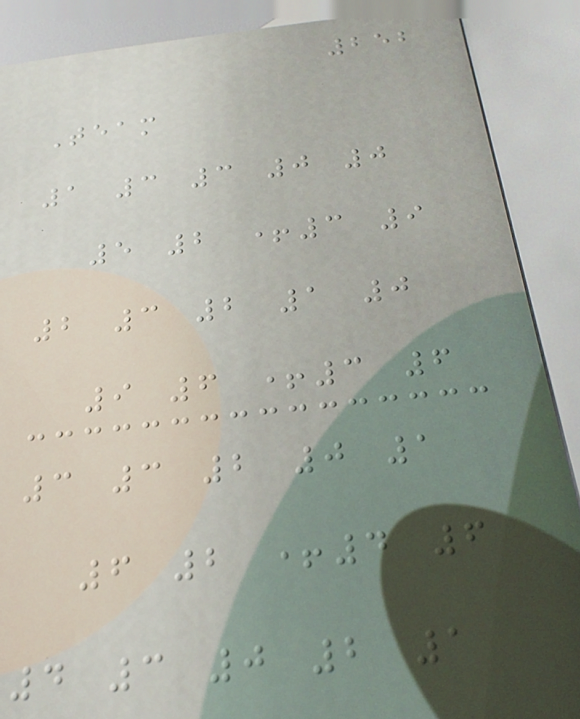252
Team
1 3 3 0 0
5 2 +3 9
2 3 2 1 0
9 6 +3 6
3 3 2 0 1
6 2 +4 6
4 3 0 2 1
